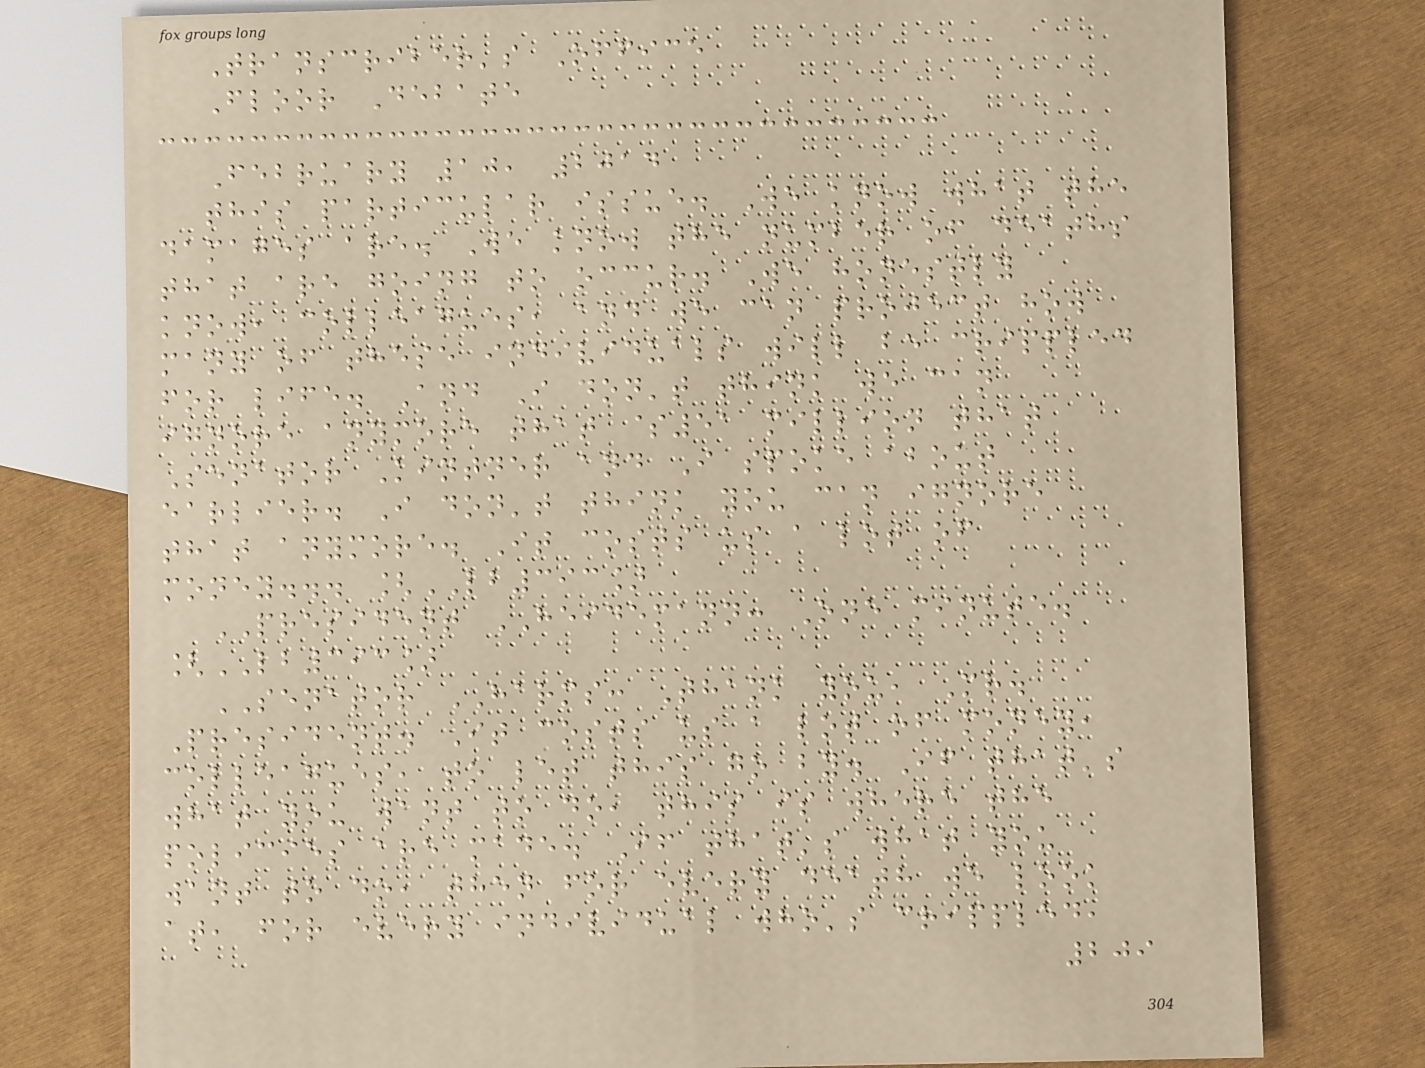Transcriber's Office
Floor Debate
February 10, 2014
this particular issue. We know what the
damages are. We know the number of deaths
that are going to occur. We honestly
know, colleagues, and we can project how
many of these individuals will be crippled
for life. And I don't think we can
ignore anymore that $51 million that
Senator Kintner and I spoke about
earlier. I don't think you can ignore
that anymore. It costs us a lot of
money... [LB393]
PRESIDENT HEIDEMANN: One minute.
[LB393]
SENATOR HARMS: Thank you, Mr.
President. It costs us a lot of money,
colleagues, to let this go by. If that's
what you want to do, this is where the
policies are made. If that's what you
want to do, then for every death we look
at, for every individual who's crippled,
209
